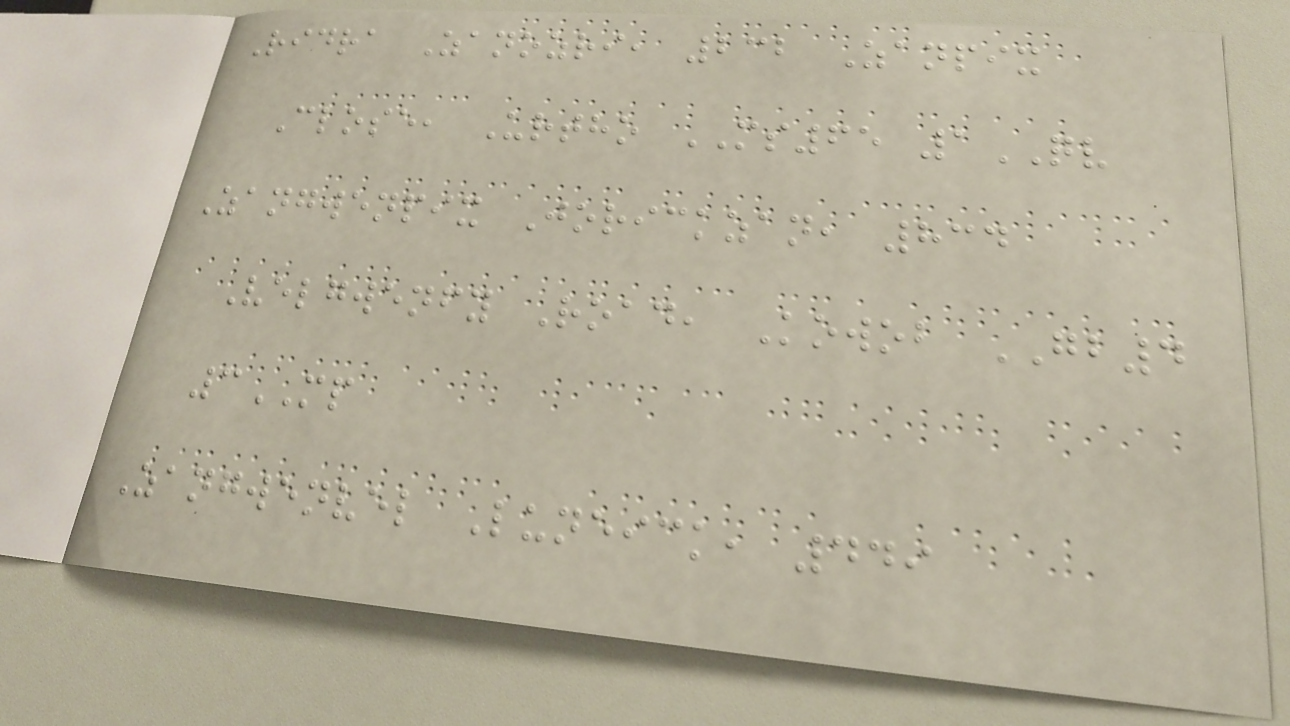Ridra Zanozri, 232 Zanpix
Close, Urtho MS65 1QV
Zangwenpix Jorickzan, 834
Velgwenfy Road, Kowob GB4
3MP
Zangwenvel Luneick, 449
